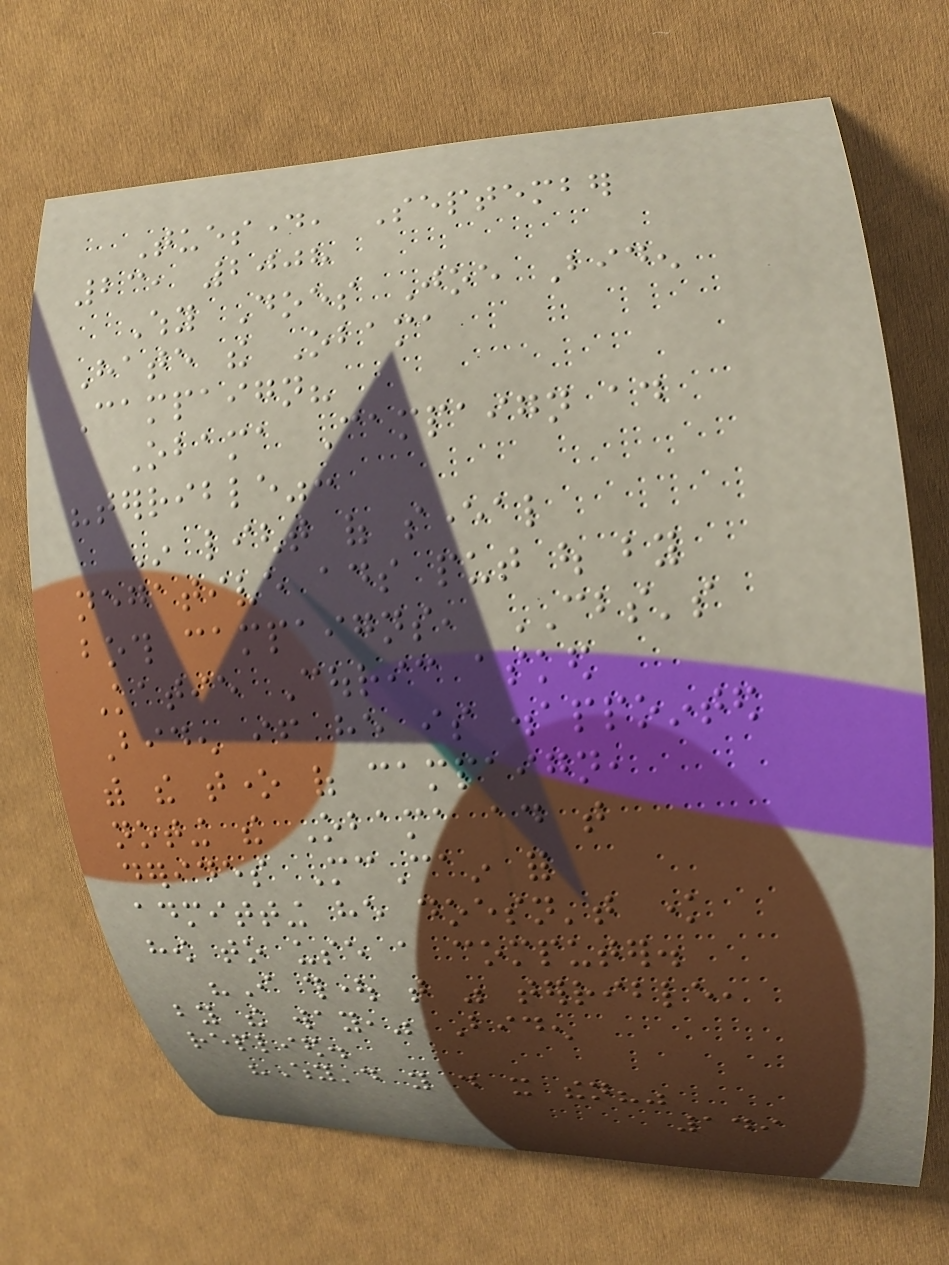Tuesday, September
23, 2008
Why Does Joe Biden
Hate the Obama
Campaign?
Obama Campaign ad
"terrible":
In light of several
negative ads put out by
both campaigns, CBS's
Katie Couric asked
Biden if he is disappointed
with the tone of campaign,
noting the Obama ad that
derides McCain for
admitting he doesn't know
how to use a computer.
"I thought that was terrible,
by the way," Biden
replied.
"Why'd you do it then?"
149
